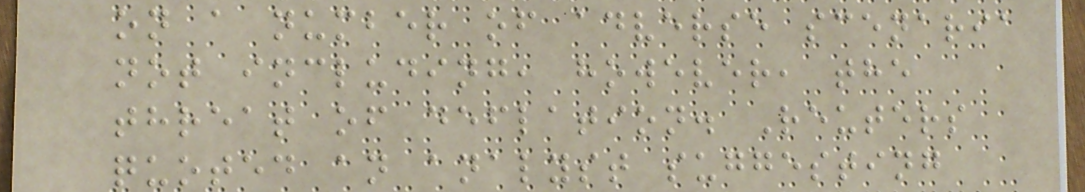on a number of adverse scenaria
not including, however, the
threat of deflation. Reuters
quoted an analyst suggesting
